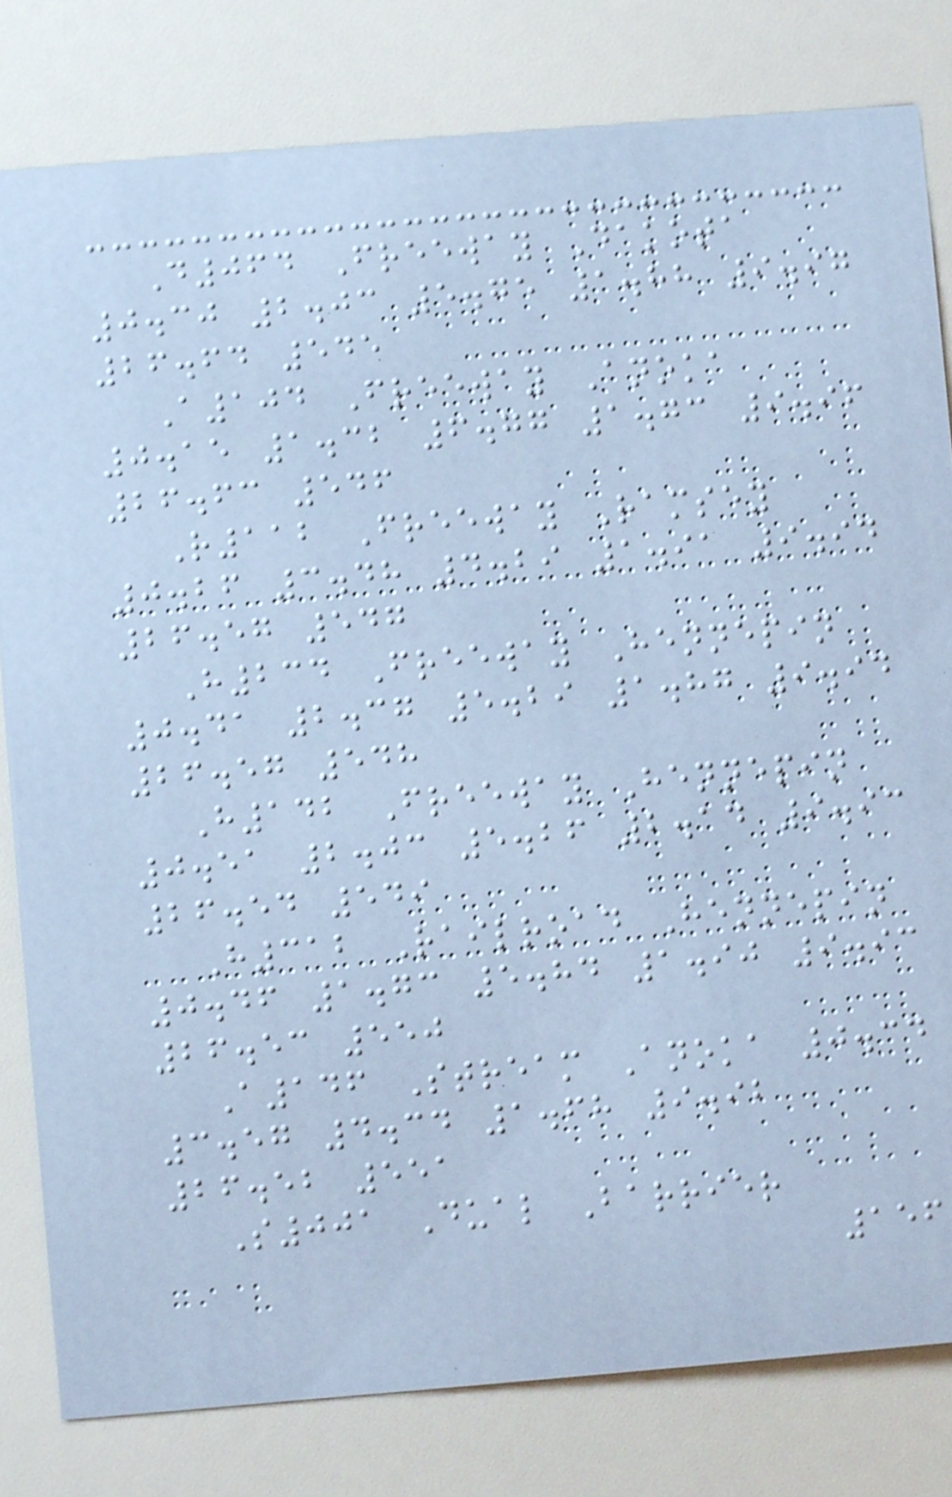D064 Freeway Dakota
0.30 2.03 5.75 1.88 9.97
26.64 545
A104 Freeway Anoka
0.15 1.32 6.77 1.73 9.96
26.63 546
R112 Freeway Ramsey
0.26 3.48 4.29 1.91 9.94
26.57 547
H234 Freeway Hennepin
0.41 2.37 5.29 1.87 9.94
26.57 548
H142 Freeway Hennepin
0.51 2.03 5.26 2.14 9.93
26.54 549
H312 Railroad Hennepin
0.46 1.73 5.84 1.90 9.93
26.53 550
A146 Stream Anoka 0.34
3.57 4.34 1.68 9.92
26.52 551
S001 Dual Barrier
156
